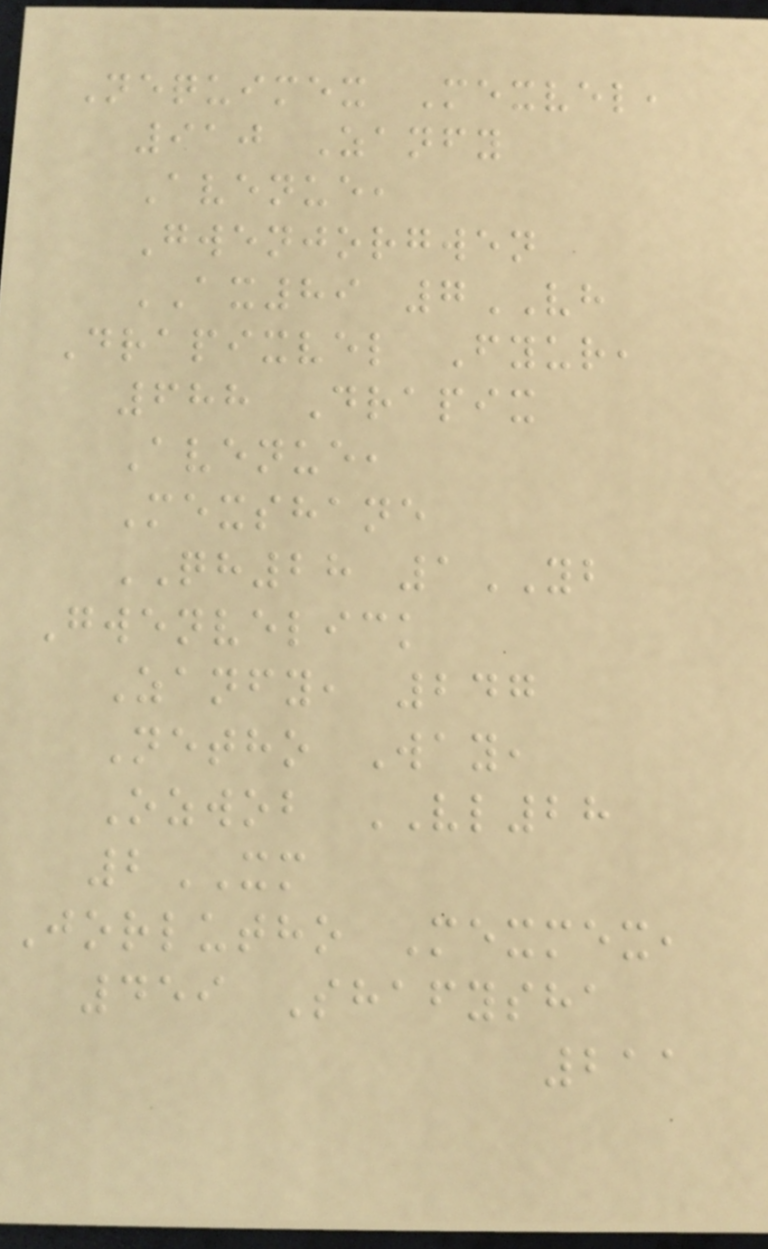Nequimex Mexvel,
910 Zanfy
Avenue,
Gwenjorgwen
AX89 7VH
Drapixvel Fyur,
688 Drapix
Avenue,
Mexshane
QH28 1YB
Gwenvelick
Zanfy, 247
Netho Way,
Ozwob VL28
2XM
Jorlutho Mexmex,
459 Shafysha
211
